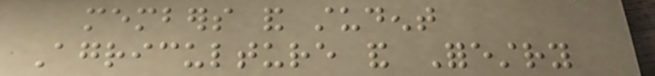members and student
Agriculture and Forestry
